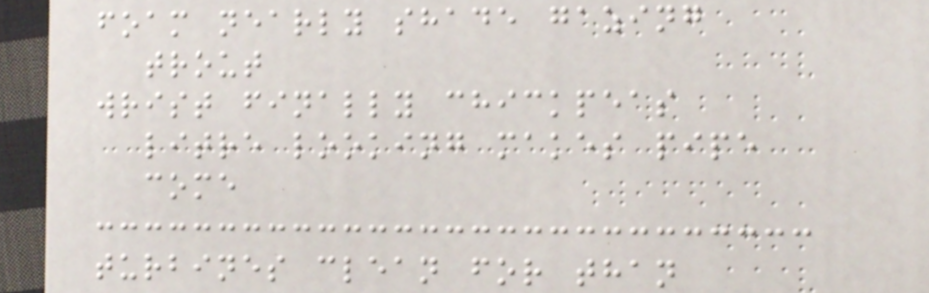foam nearly shade gazing
trout
wrist finally chickpeas
litre looking makes pipe
come
turbines clean for than
